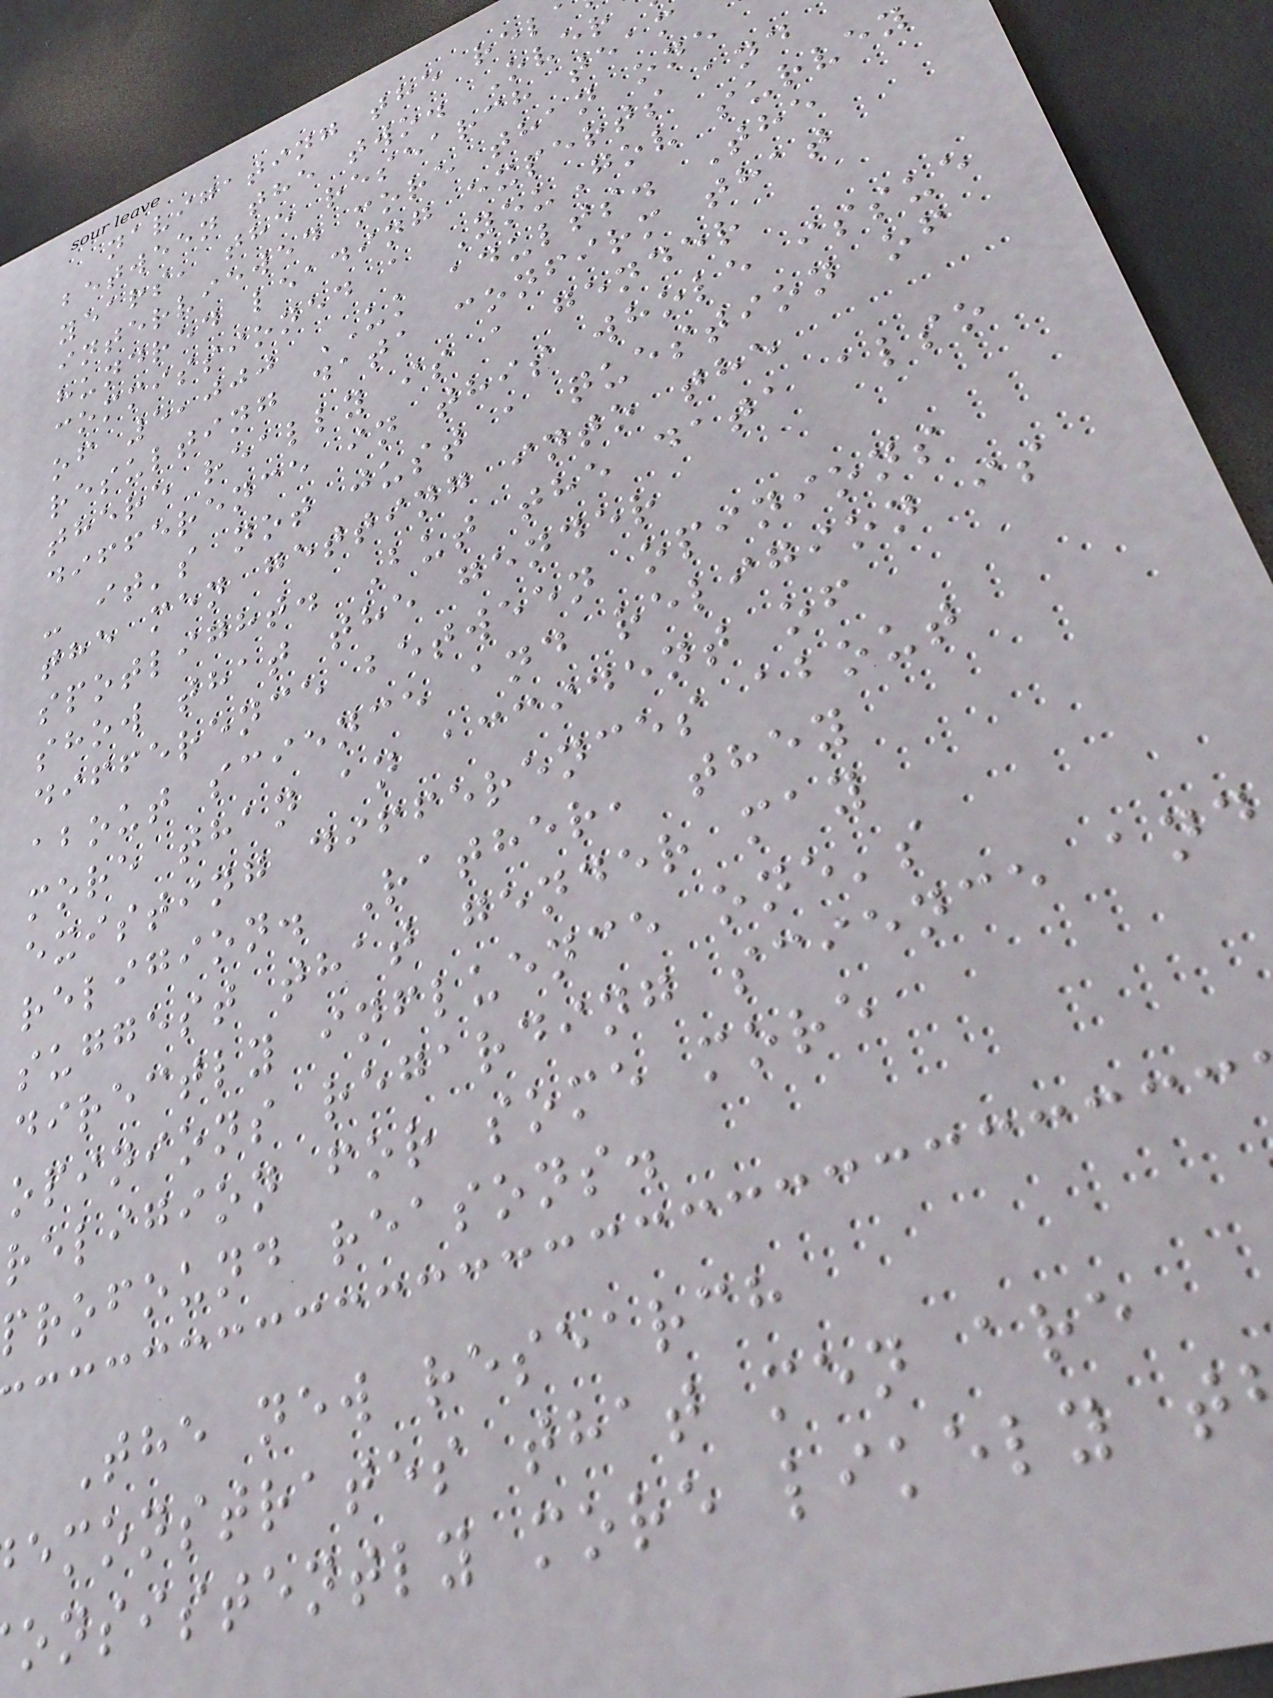navigating the rel
between the two. Over
years, the research team
interviewed more than one
hundred leading experts and
commissioned a YouGov survey
of 5,000 UK adults. The
resulting data confirm that
there really is a gender
difference in this whole issue
- it's not just a question of
the men getting into the
spotlight. But the data also
show that the gender
difference between opinions
about science and religion is
more than an accident of
existing differences about
religion. Rather, they
suggest that gender may
directly influence one's
opinions regarding science and
religion for some more
profound reasons.
The new research
emonstrates that men are
onsistently more likely t
